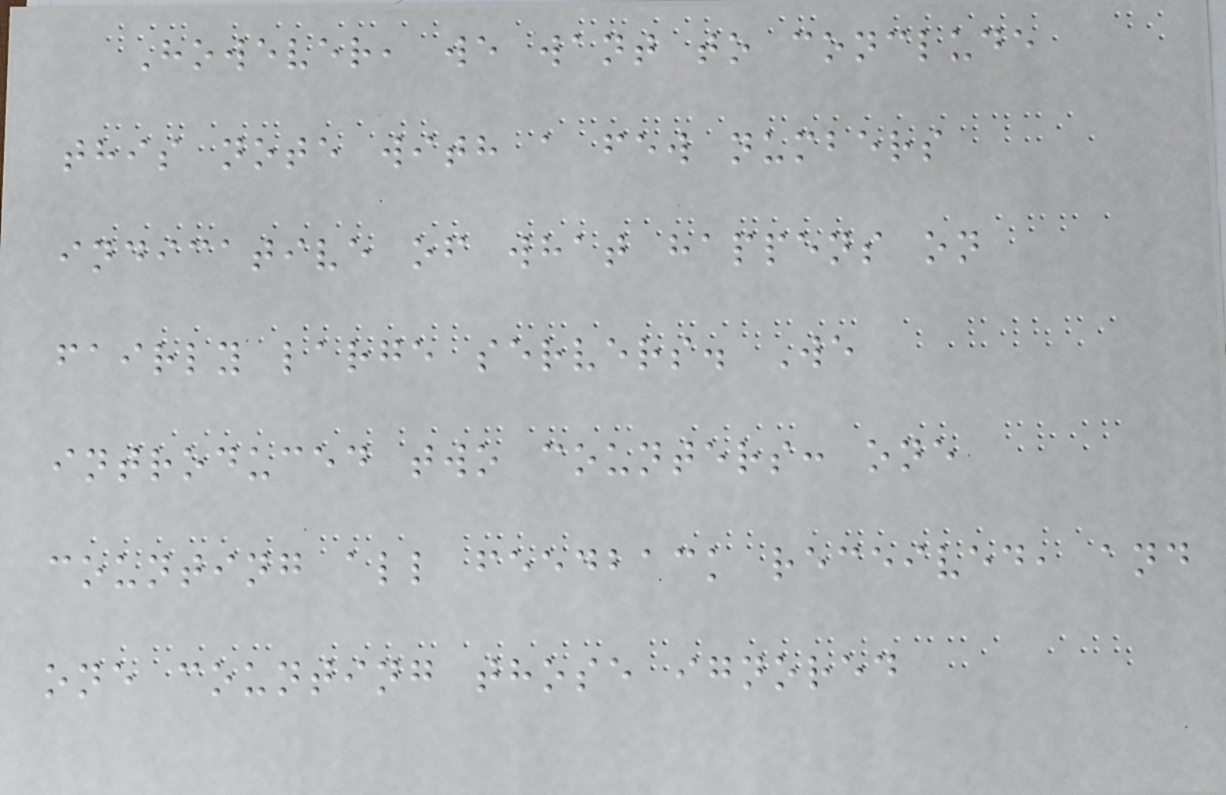However, we want to conclude
this note with a few numbers
indicative of what happens on
fairly large servers. We
introduced two counters: one
counting all feedback received, and
one counting those ignored
